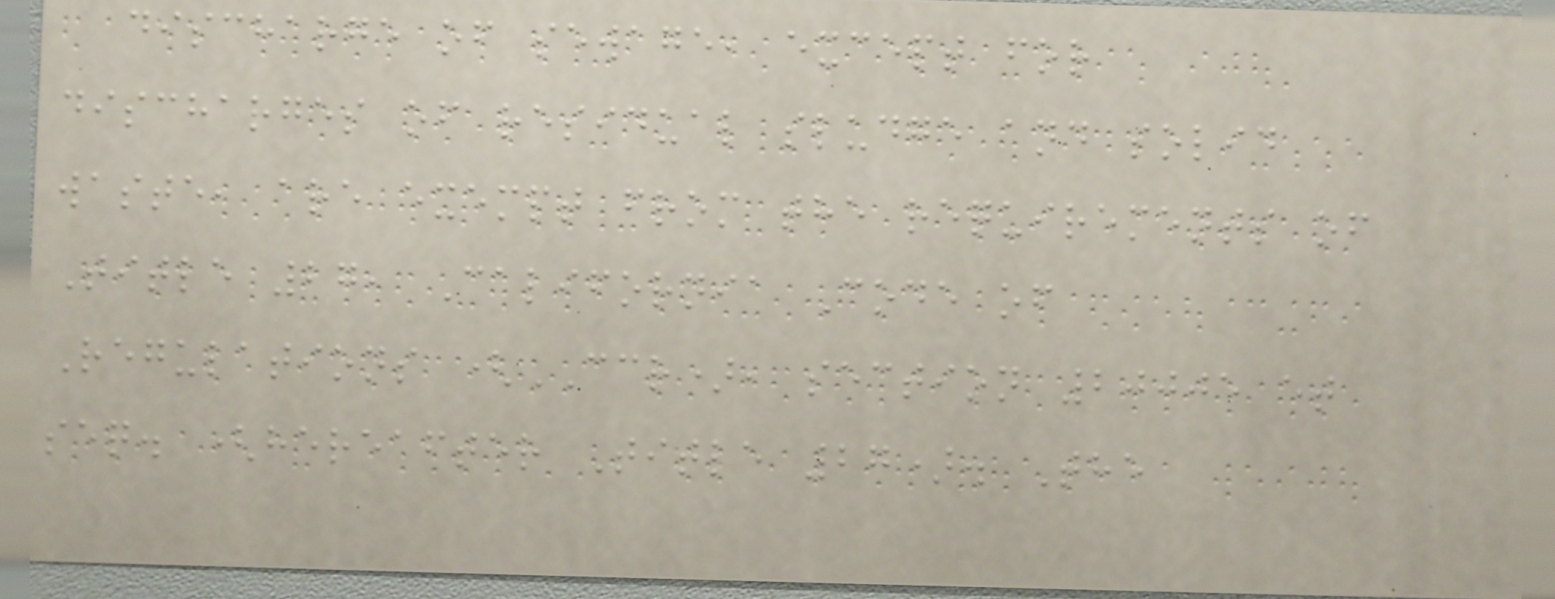discharge of sewage, except for
discharges of residual sludge and solid
waste, are exempt from the requirements of
Title 27, California Code of
Regulations (CCR), section 20005 et
seq. (hereafter Title 27). The
